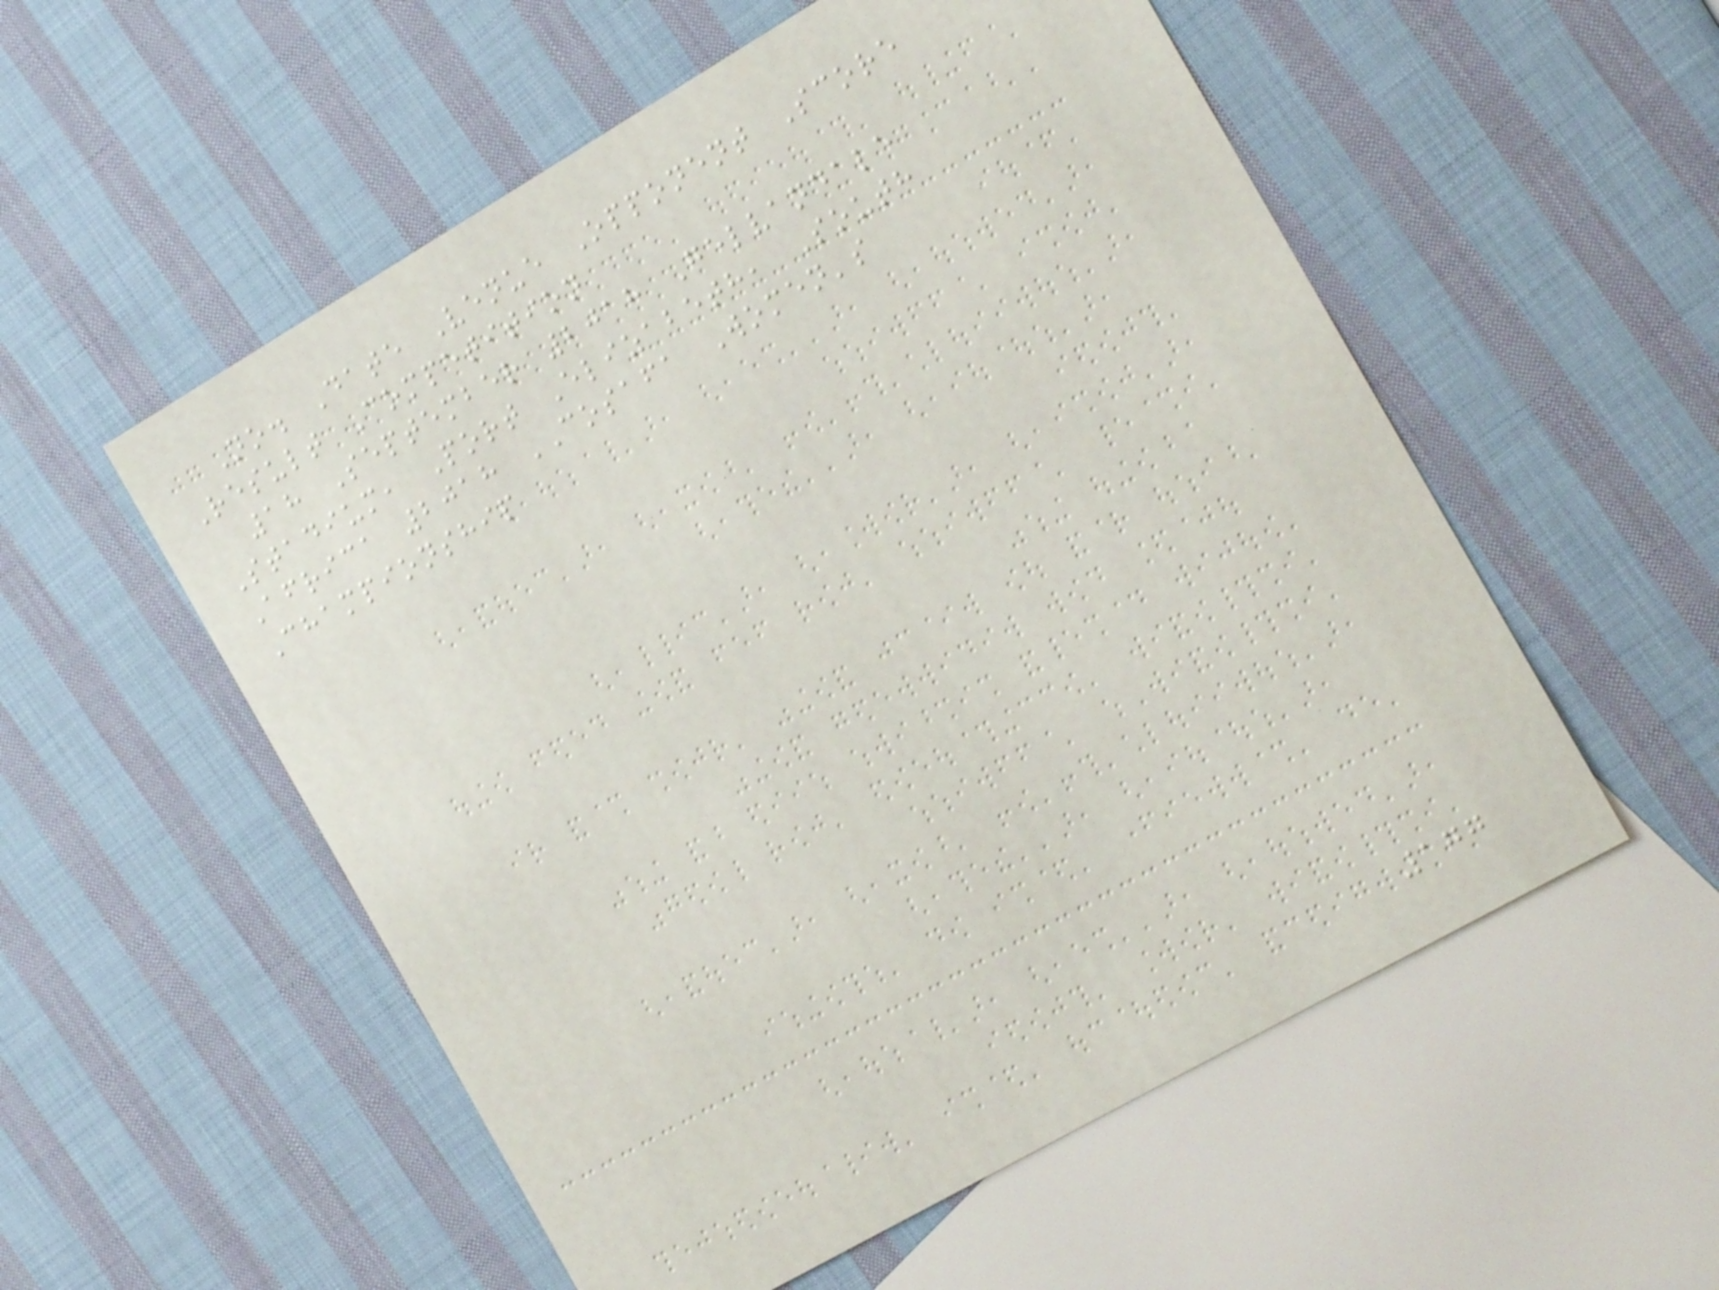No. Date Venue Opponent Score
Result Competition
18 September 2018 Gelvandale
Stadium, Port Elizabeth, South
Africa 2018 COSAFA Women's
Championship
177
